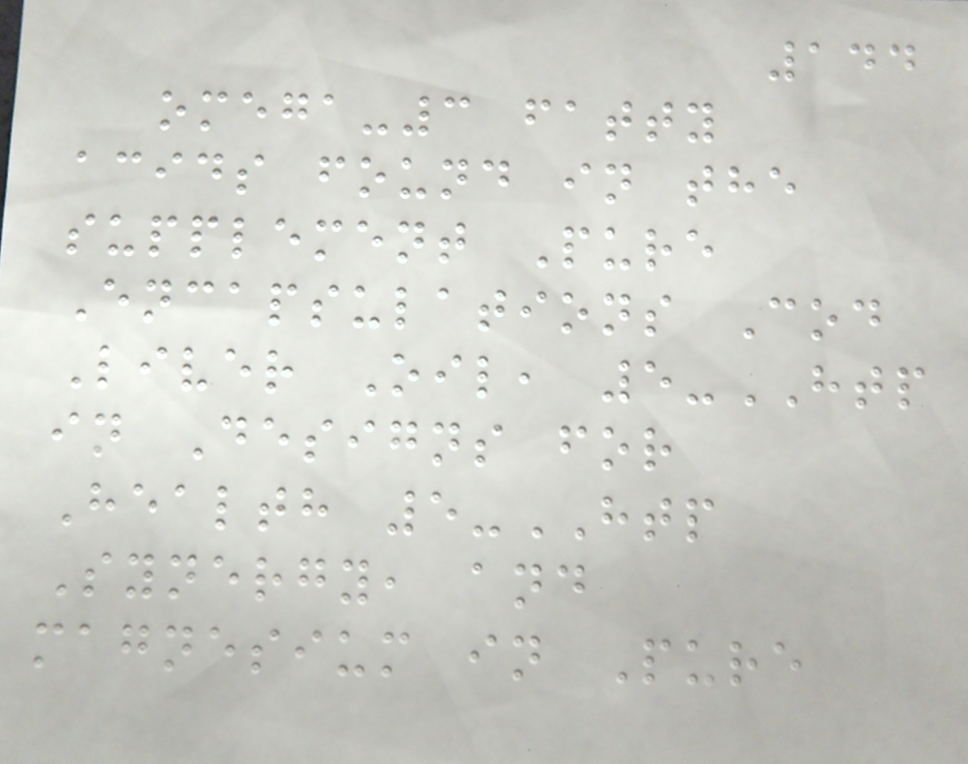144
omega-3 fatty
acids found in the
supplement Pure
Encapsulations Cod
Liver Oil, 5-HTP
in Designs for
Health 5-HTP
Synergy, and
magnesium in Pure
